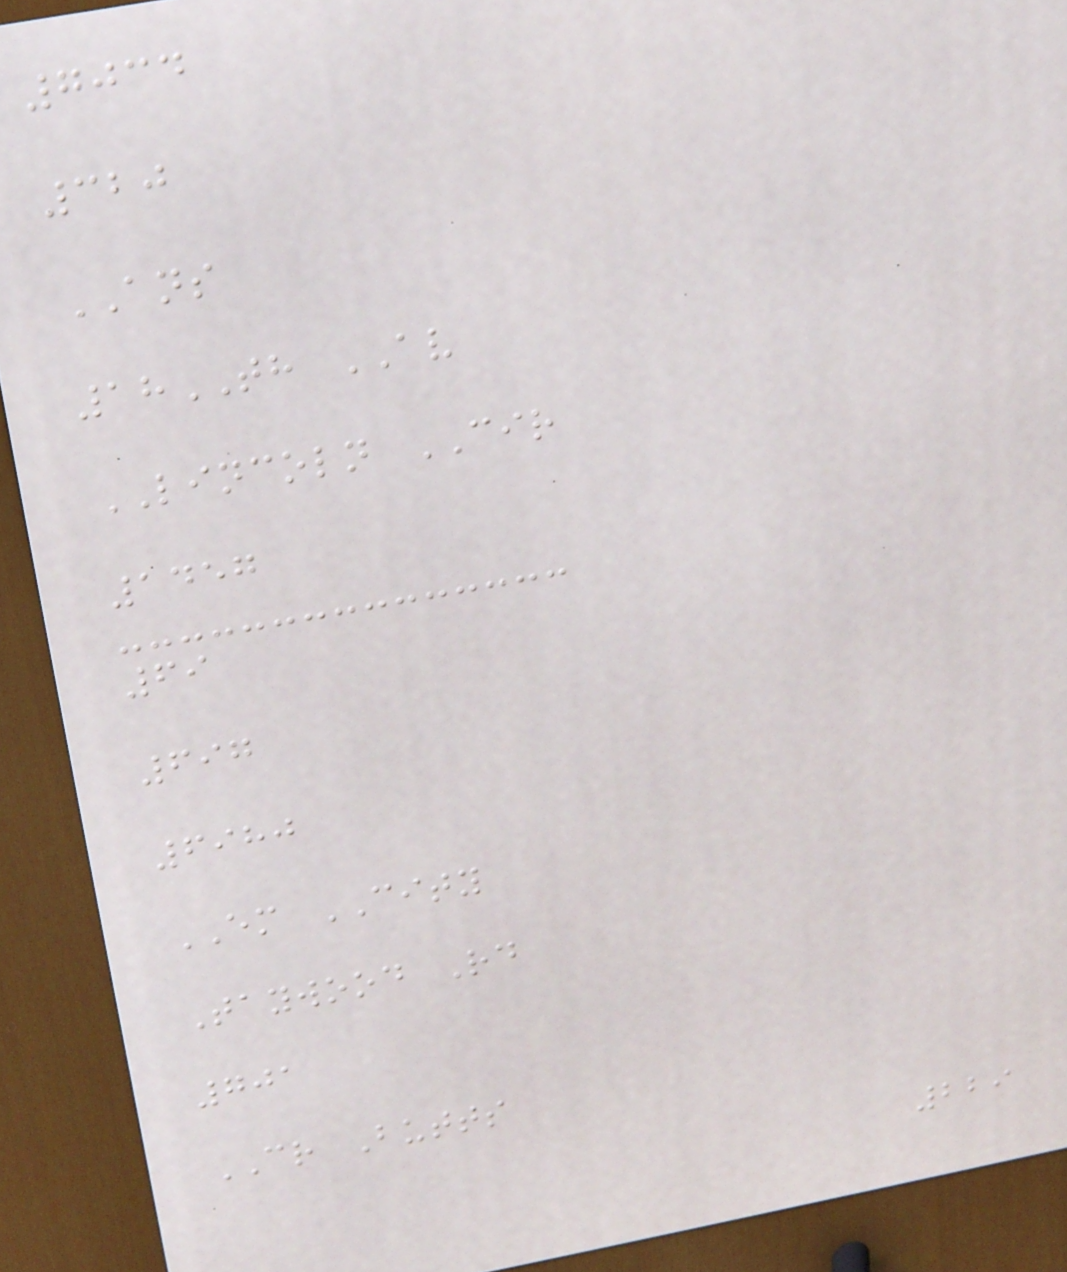7034
320
ANS
18TH AV
LINCOLN CIR
1457
69
697
6980
EM CITY
Taywood Rd
701
CR Butts
229
